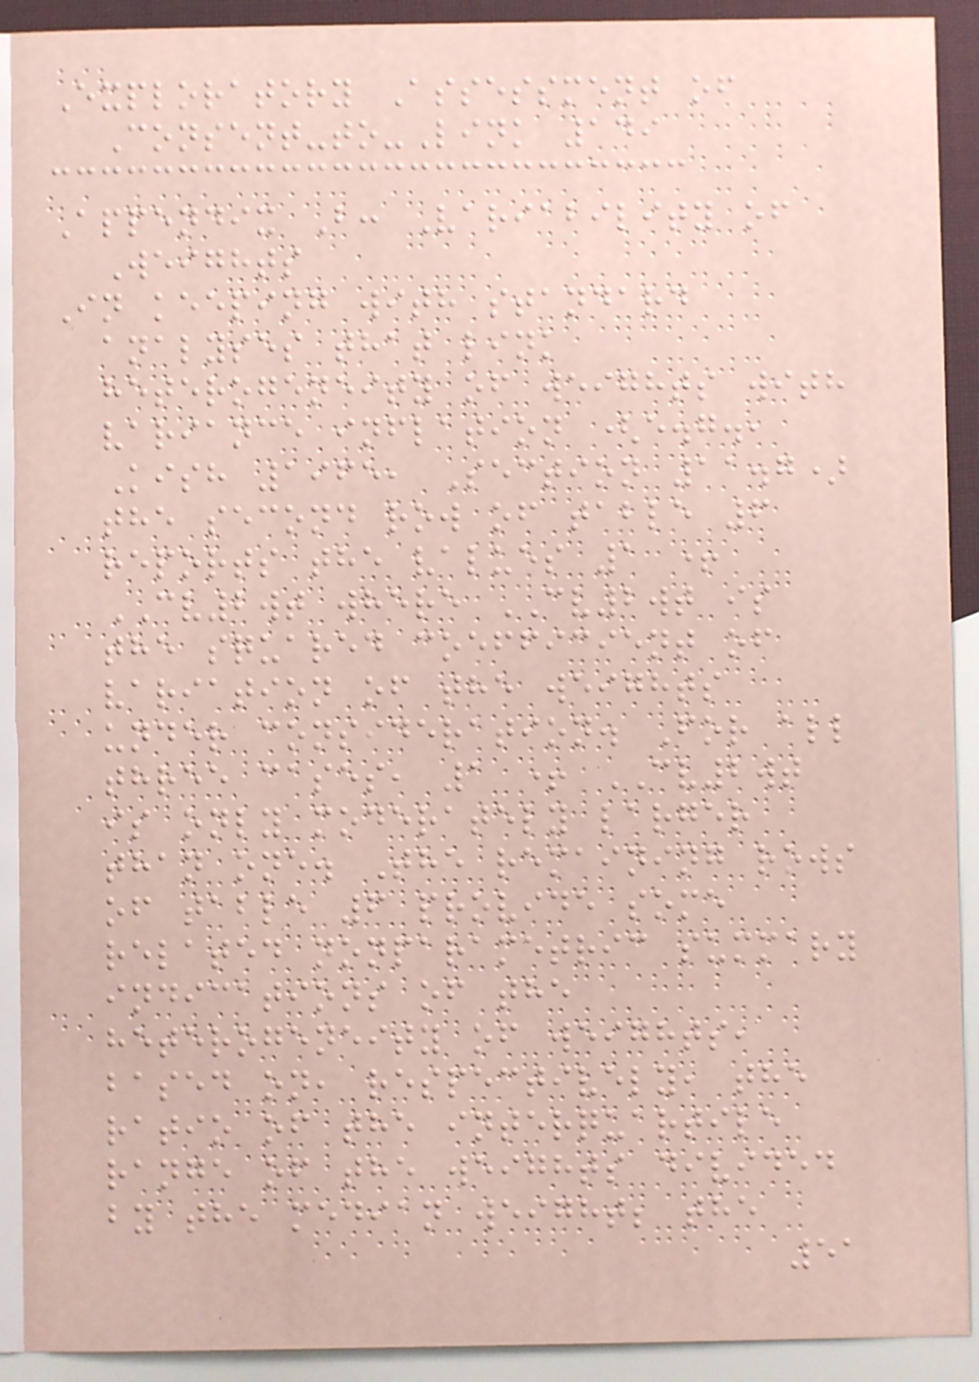Exploratory Assessment of
Consent-to-Link 149
Appendix B: Variability of
Weights
In keeping with standard
analyses that link
heterogeneity of weights with
variance inflation (e.g.,
Kish 1965, Section 11.7)
the second row of table 6
reports the values 1 +
CV2wt where CV2wt is
the squared coefficient of
variation of the weights
under consideration. For all
three cases, 1 + CV2wt
is only moderately larger
than one. The remaining rows
of table 6 provide some
related nonparametric summary
indications of the
heterogeneity of weights,
based on, respectively, the
ratio of the interquartile
range of the weights divided
by the median weight; the
51
